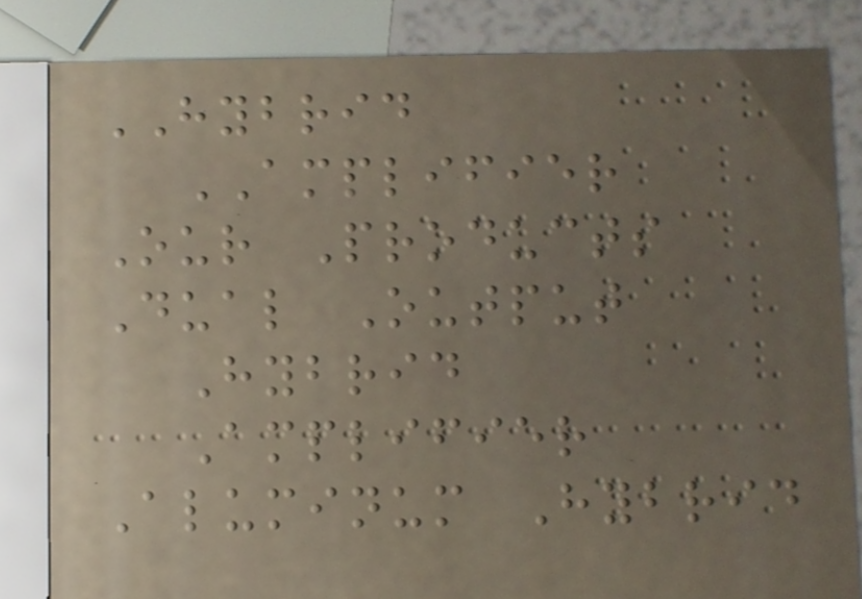HYBRID
AMPLIFIER
Our Products
Dual Output
Hybrid
Amplifier
Aluminum Hybrid
